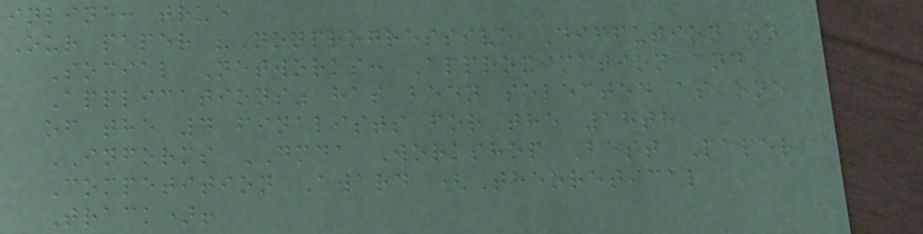inline: true
Our paper "Nonprogressive Diffusion on
Social Networks: Approximation and
Applications" has been selected as one
of the 4 finalists for the 18th
INFORMS DMDA Workshop Best Paper
Competition Award (Theoretical
Track)!
